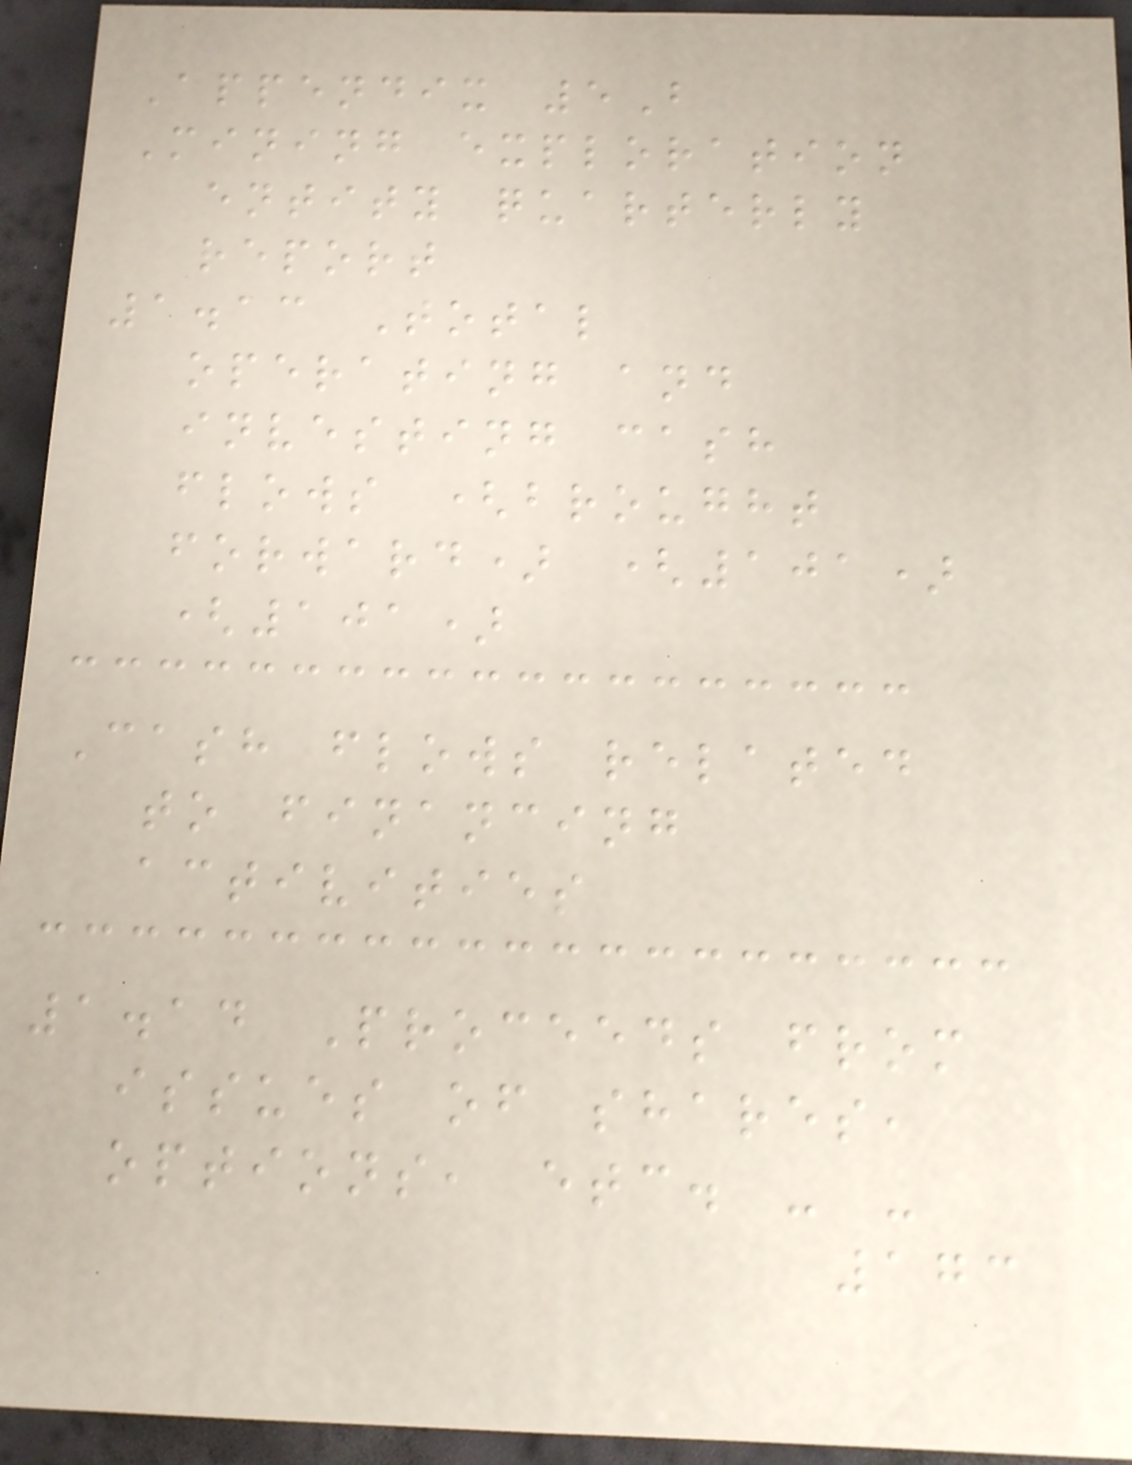Appendix 5B
Mining exploration
entity quarterly
report
1.13 Total
operating and
investing cash
flows (brought
forward) (101)
(101)
Cash flows related
to financing
activities
1.14 Proceeds from
issues of shares,
options, etc. - -
173
